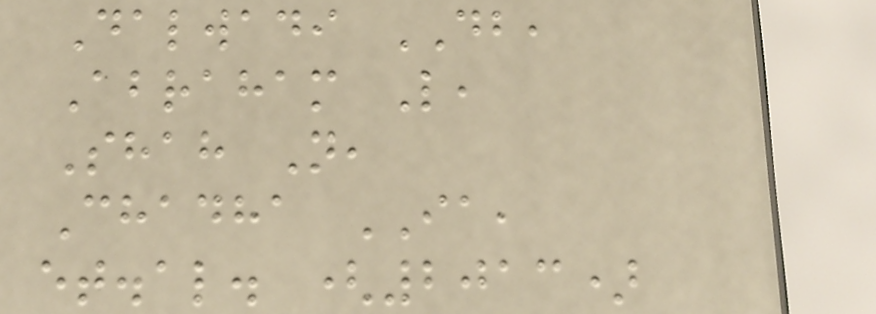Dalwadi DB,
Abraham L,
Shah N,
Chadha IA,
et.al. (2013)
